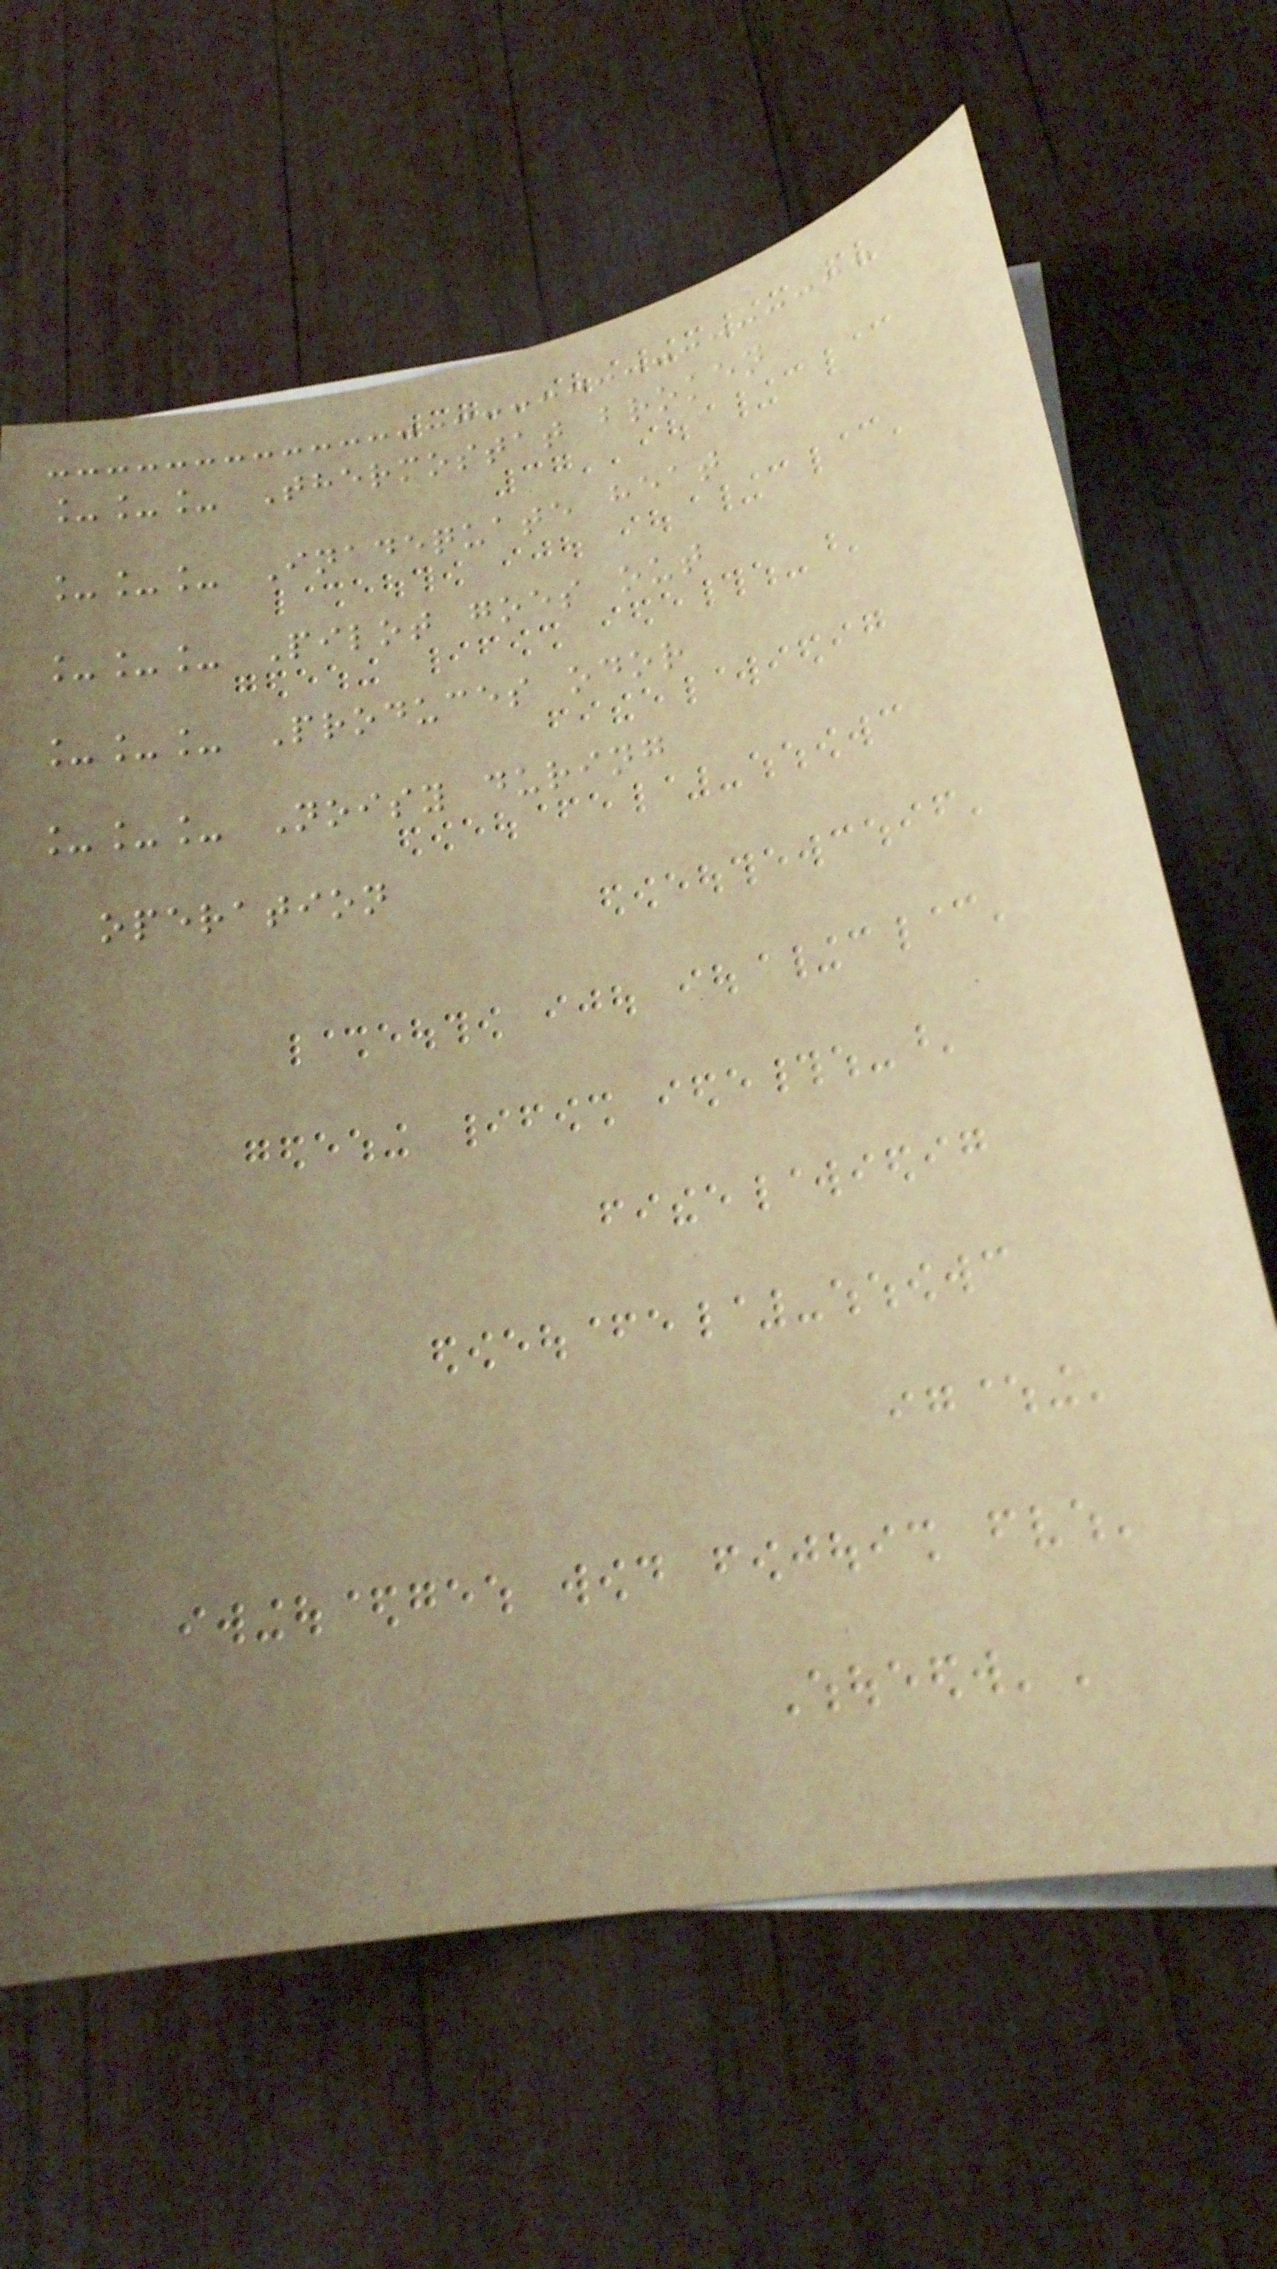___ Thermostat broken
___ Inadequate heat
___ Pilot goes out
___ Produces odor
___ Noisy during
operation
